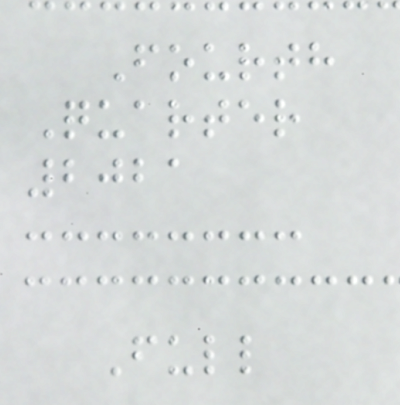Fourth
Quarter
2021
Full
